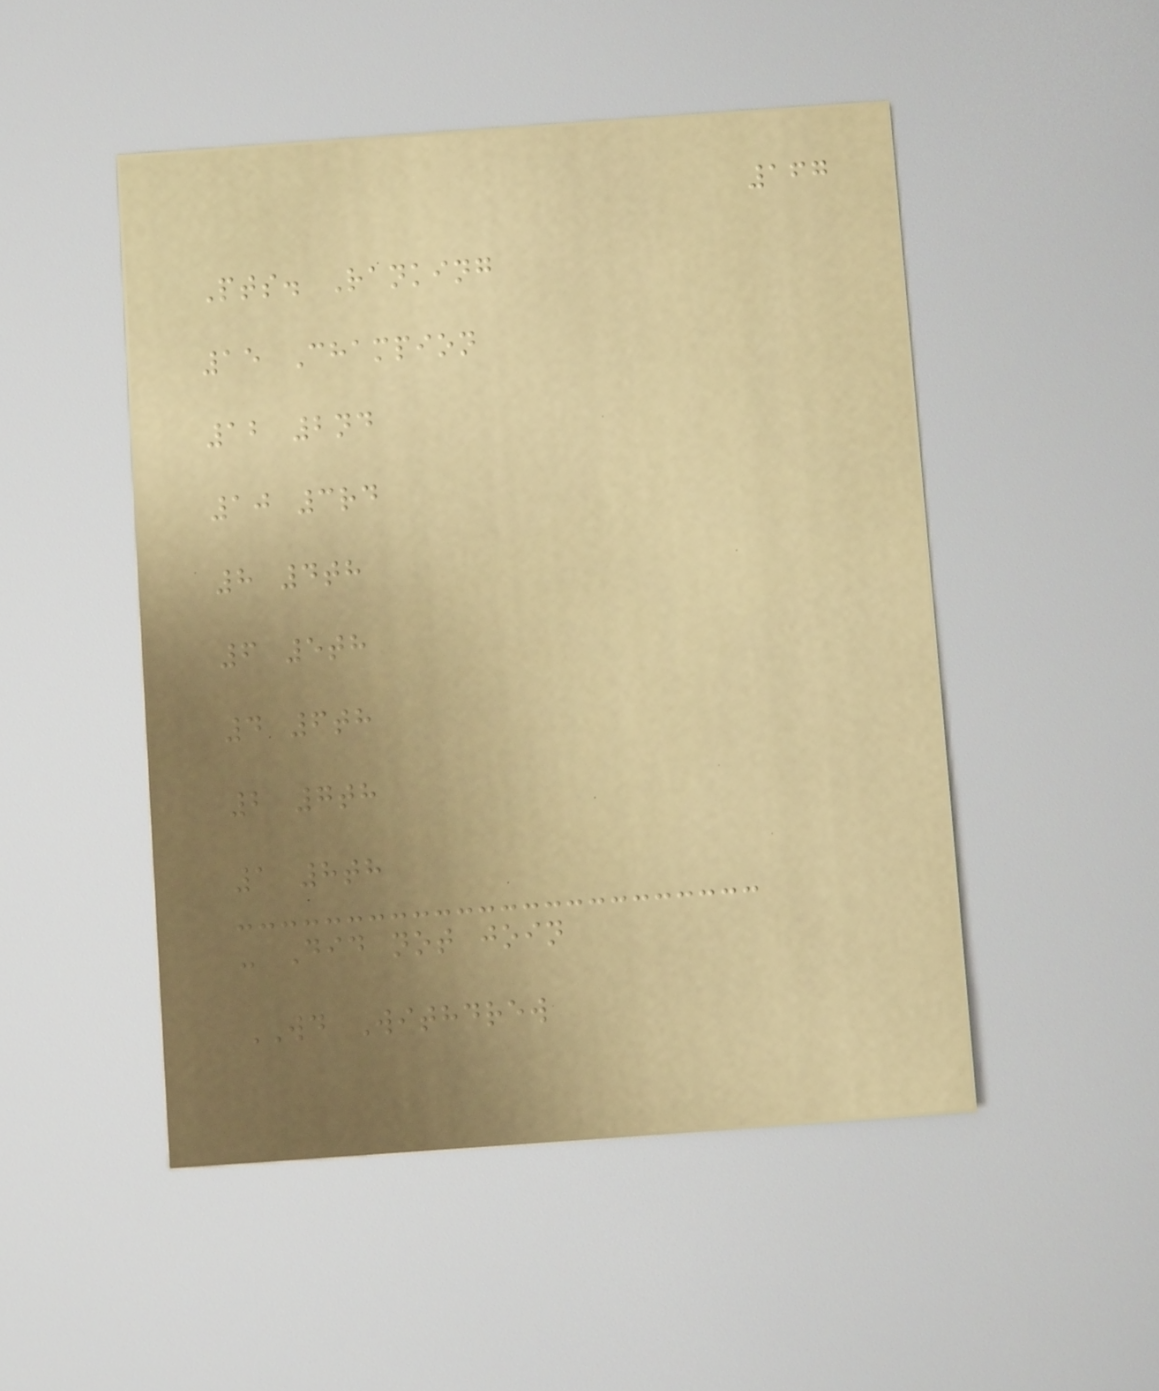167
Pts. Ranking
15 Champion
12 2nd
10 3rd
8 4th
6 5th
4 6th
2 7th
1 8th
- Did not join
WD Withdrew
